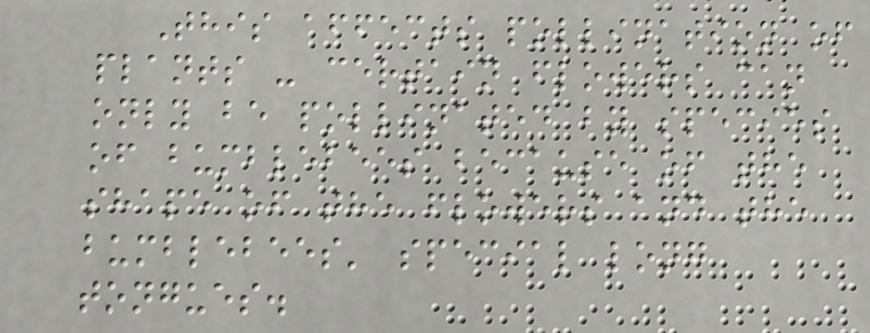This affects pollination of
plants - certain flowers can
only be pollinated by species
of bumblebees because of the
shape of the flowers and the
bumblebees' special long
tongues.
